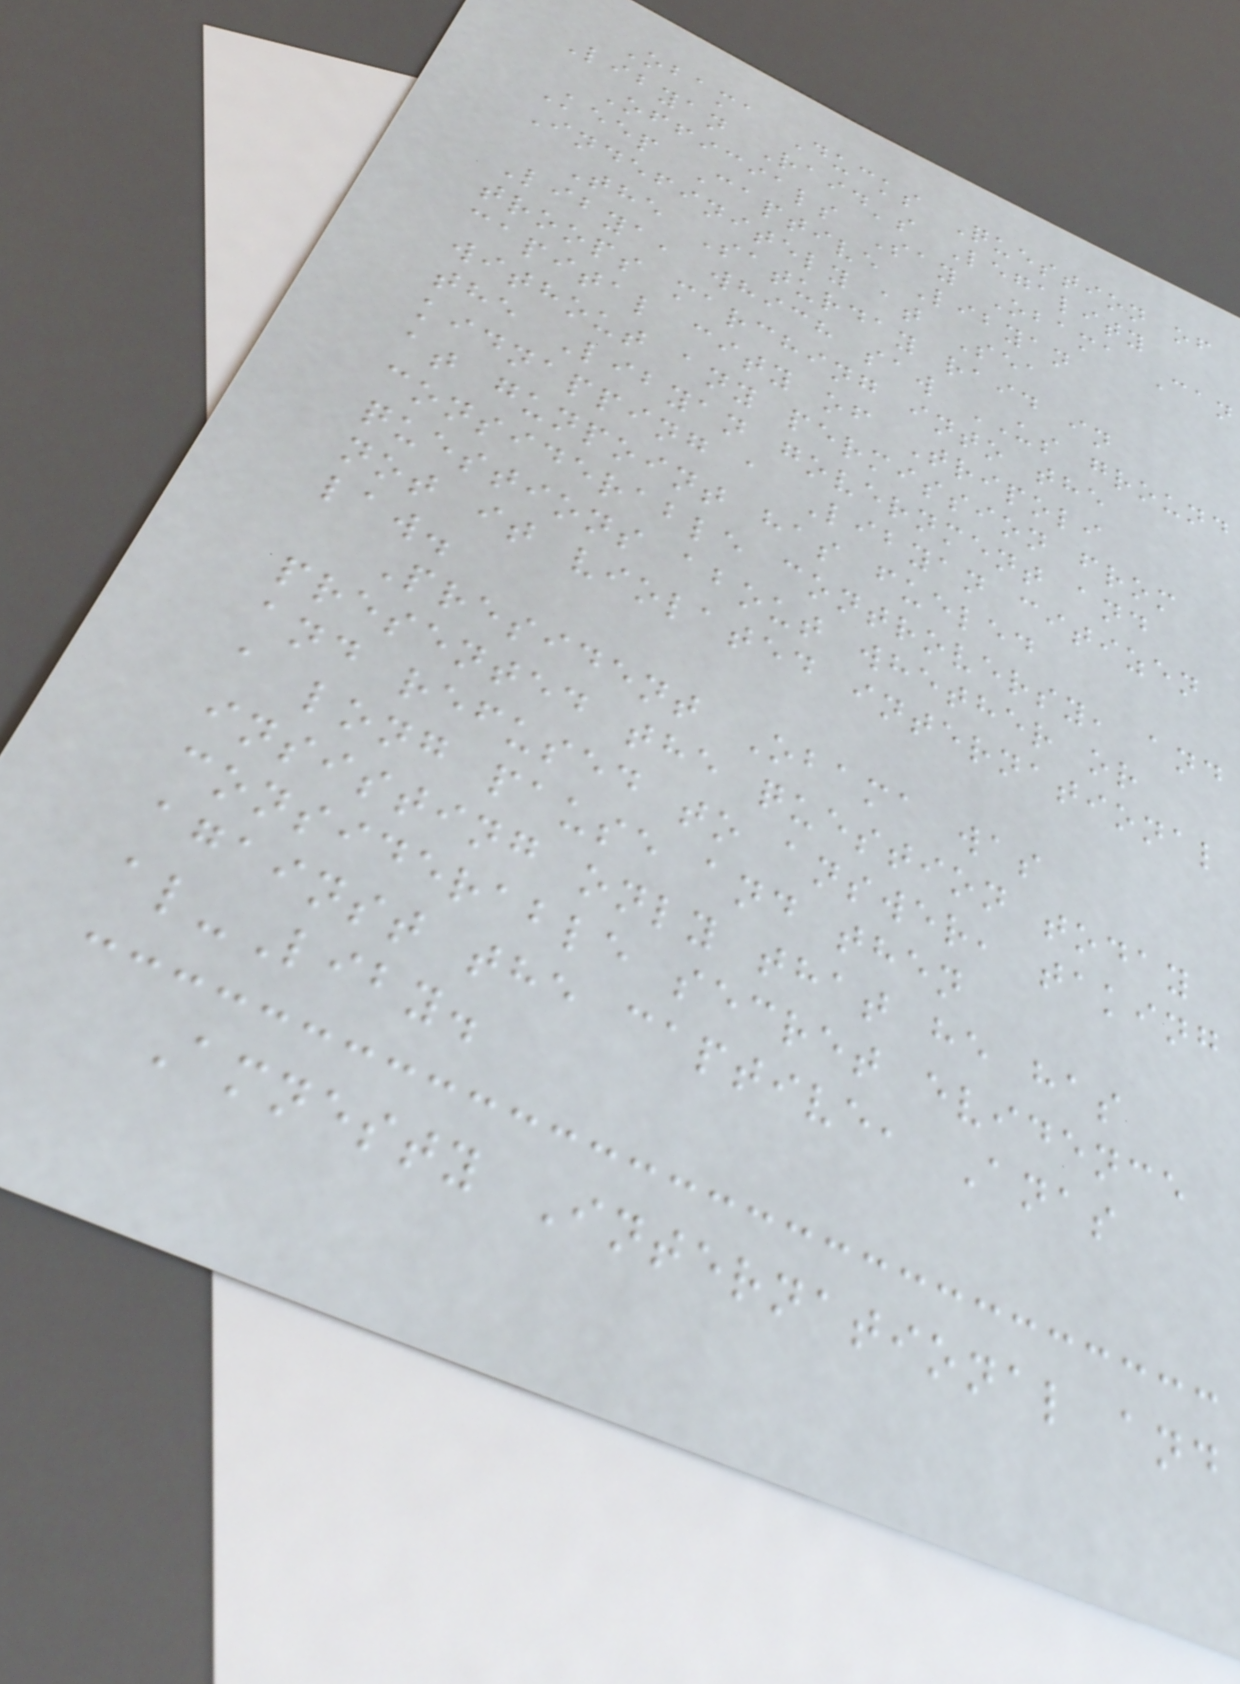Obama Ducks Question of
Libyan Raid's Legality
Officials Say Obama Can
Keep Captive Libyan
Indefinitely at Sea
The Saturday raid in
Libya, which saw US ground
troops marching into the
capital city of Tripoli
without any permission from
the Libyan government and
kidnapping a Libyan citizen
at gunpoint has fueled
considerable controversy, and
questions about whether or
not it violated international
law.
President Obama was
presented the question today
and refused to answer, taking
a long pause and then
insisting only that he has
considerable secret evidence
against the captive, Anas
al-Liby.
Amnesty International and
